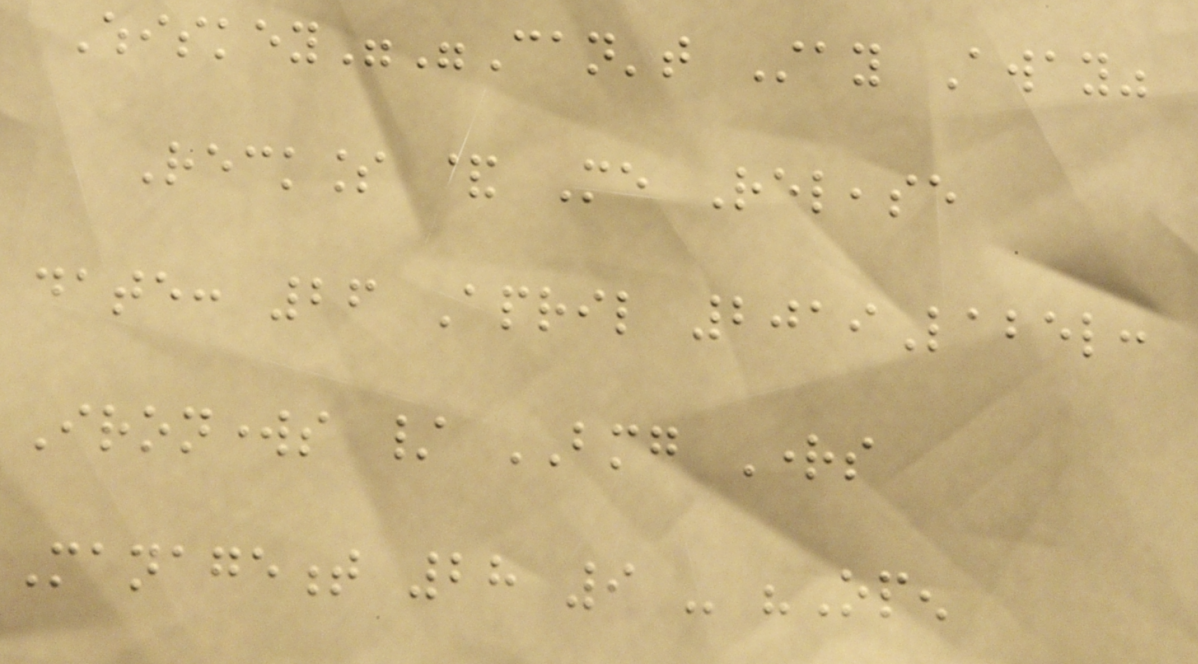Whiskey""Can't Stay Away"
Reckless & Me Release
date: 26 April 2019Label:
Ironworks / BMG Rights
Management 28 9 - "Open
